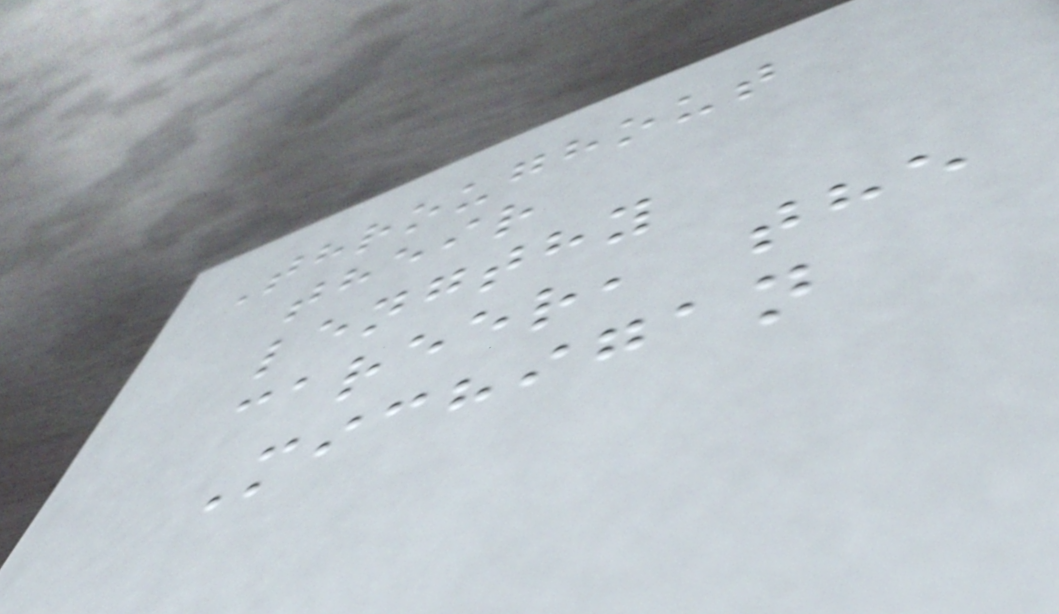Throughout
their
lengthy
career, the
Michigan
